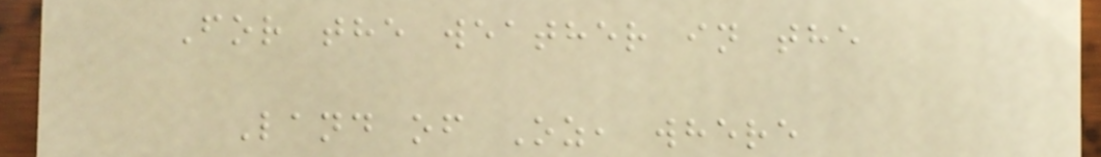For the weather in the
Land of Oz, where
